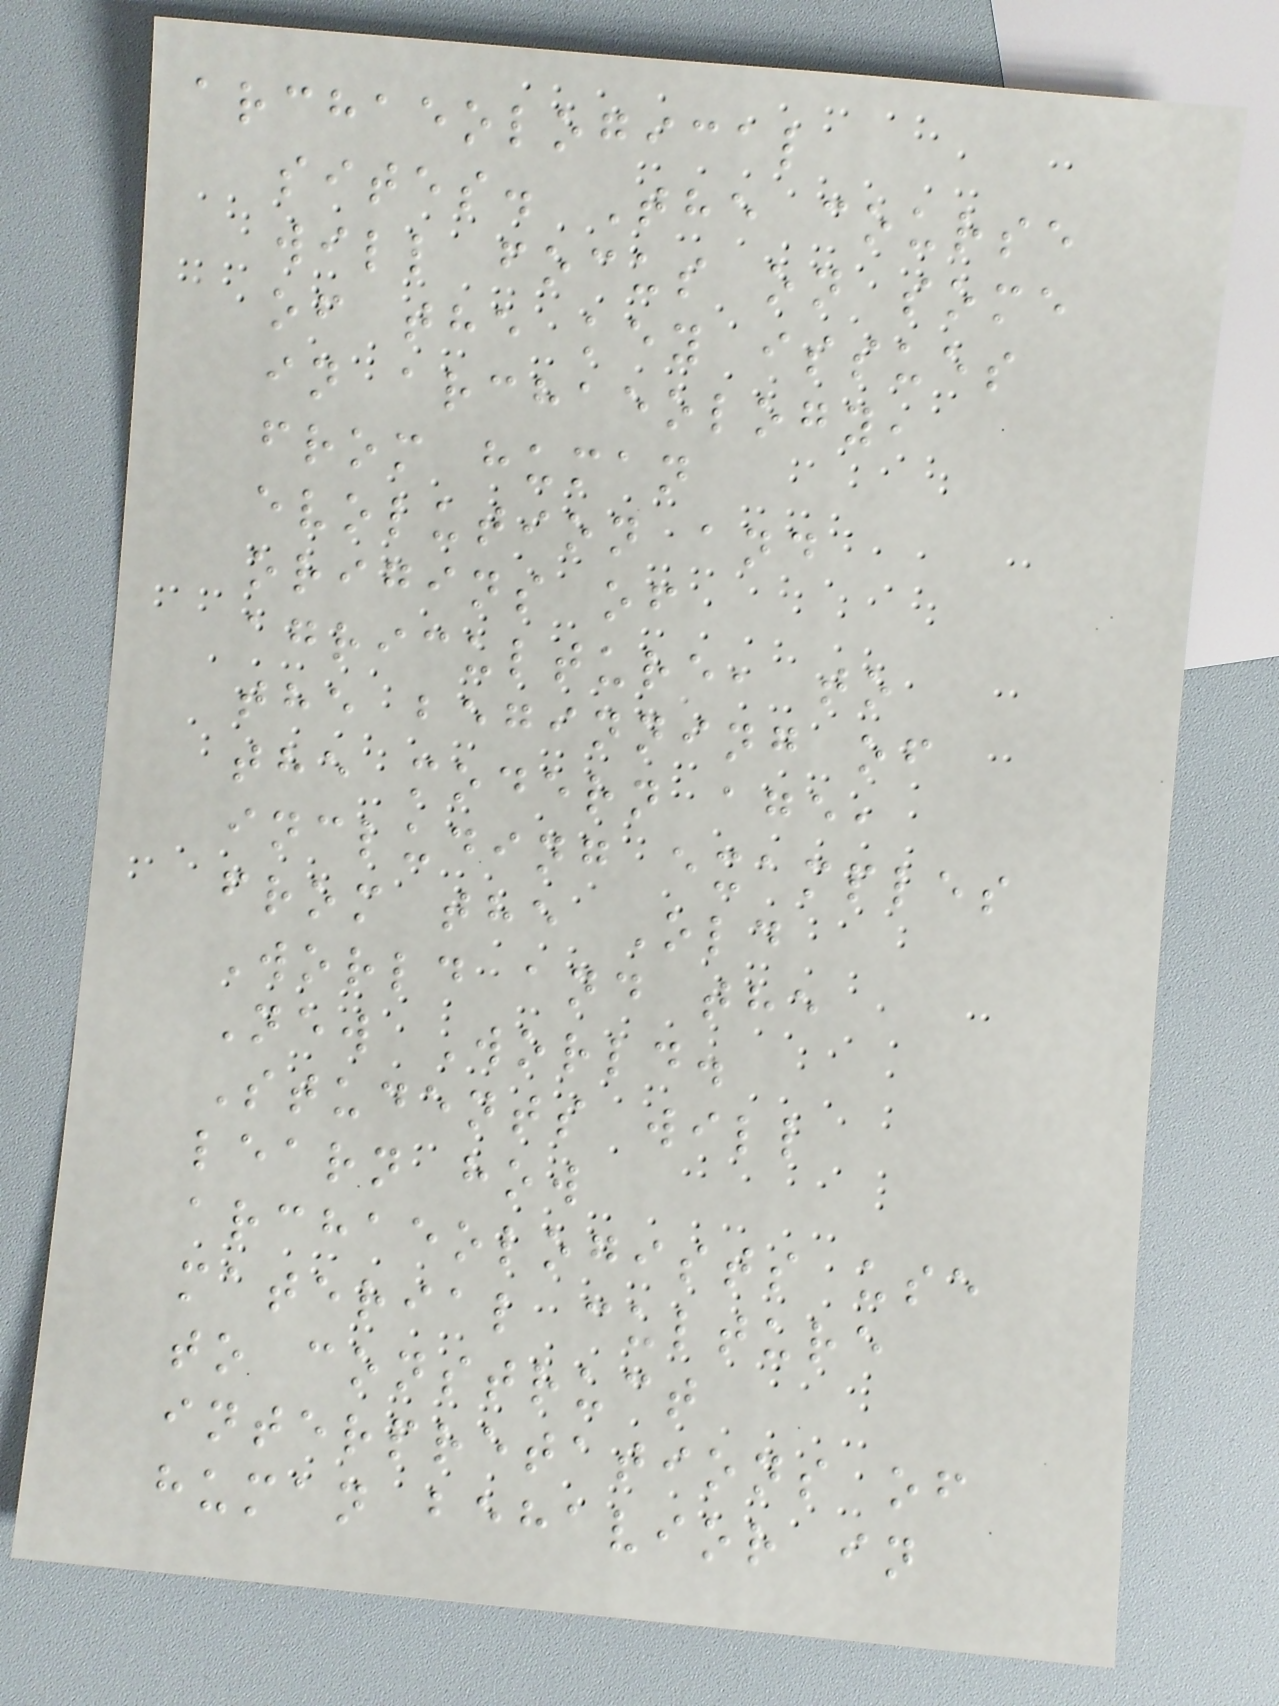archaeological
sites. The course
will focus on some
of the key issues
in archaeology,
from human
evolution and
origins of
agriculture, to
the beginning of
the modern age,
including examples
from the Old
World and the
New World.
Students will
learn how
archaeologists use
material culture
to construct
interpretations of
human behavior in
